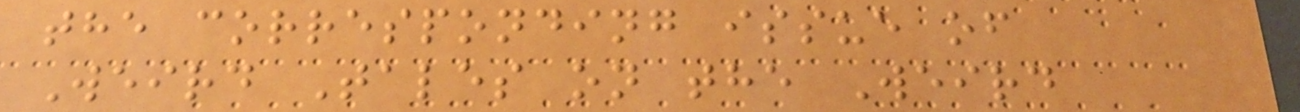the corresponding issue of
Weird Tales on the Weird
